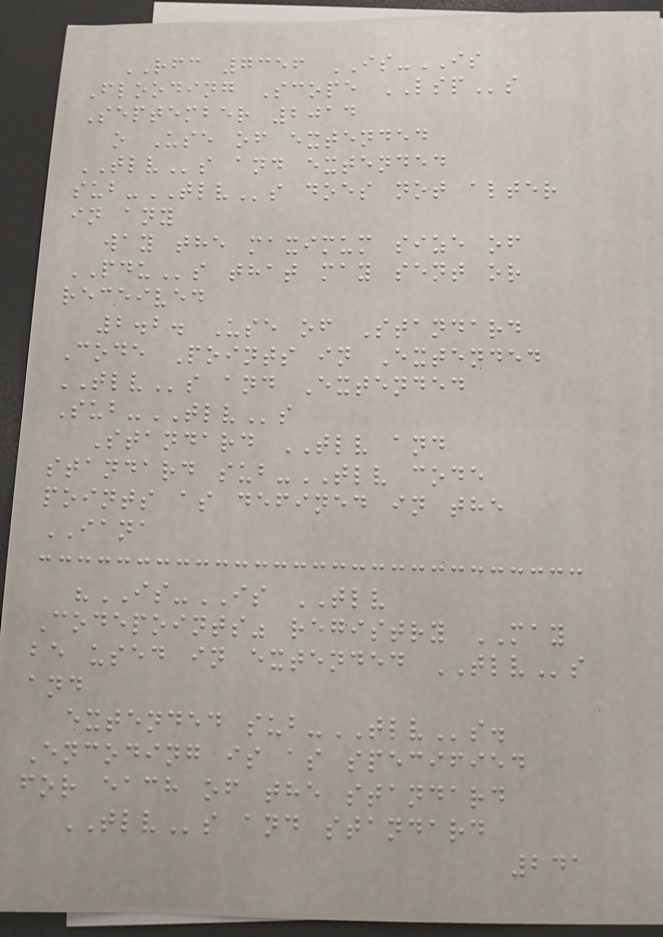RFC 7356 IS-IS
Flooding Scope LSPs
September 2014
o Use of extended
TLVs and extended
sub-TLVs does not alter
in any
way the maximum size of
PDUs that may sent or
received
2.2. Use of Standard
Code Points in Extended
TLVs and Extended
Sub-TLVs
Standard TLV and
standard sub-TLV code
points as defined in the
IANA
"IS-IS TLV
Codepoints" registry MAY
be used in extended TLVs
and
extended sub-TLVs.
Encoding is as specified
for each of the standard
TLVs and standard
241
